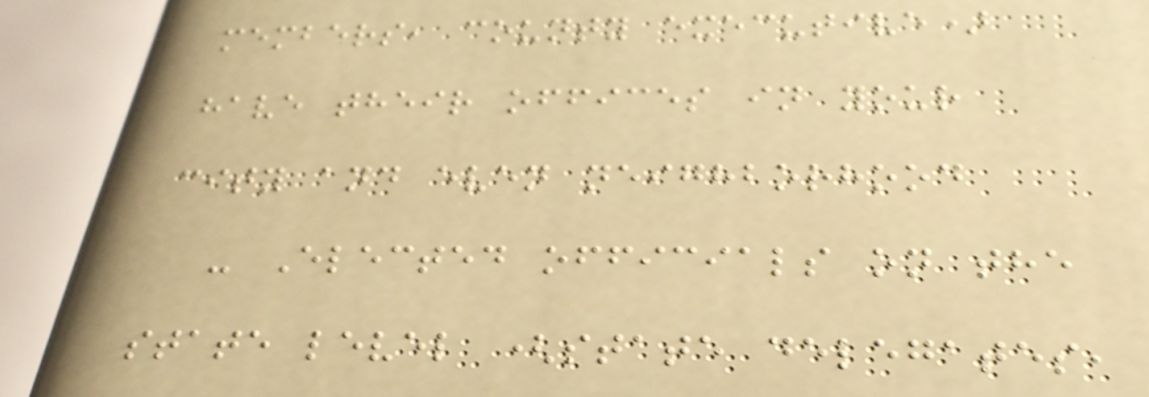members, county executive)
have their offices in your
city and even neighborhood
- Elected officials on the
state level (state delegates,
